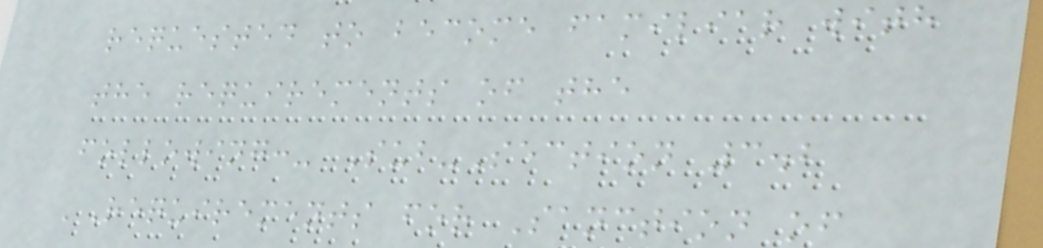requested to become familiar with
the requirements of the
following:- Sub-Section 3.2
'Requirements for Sanction of
